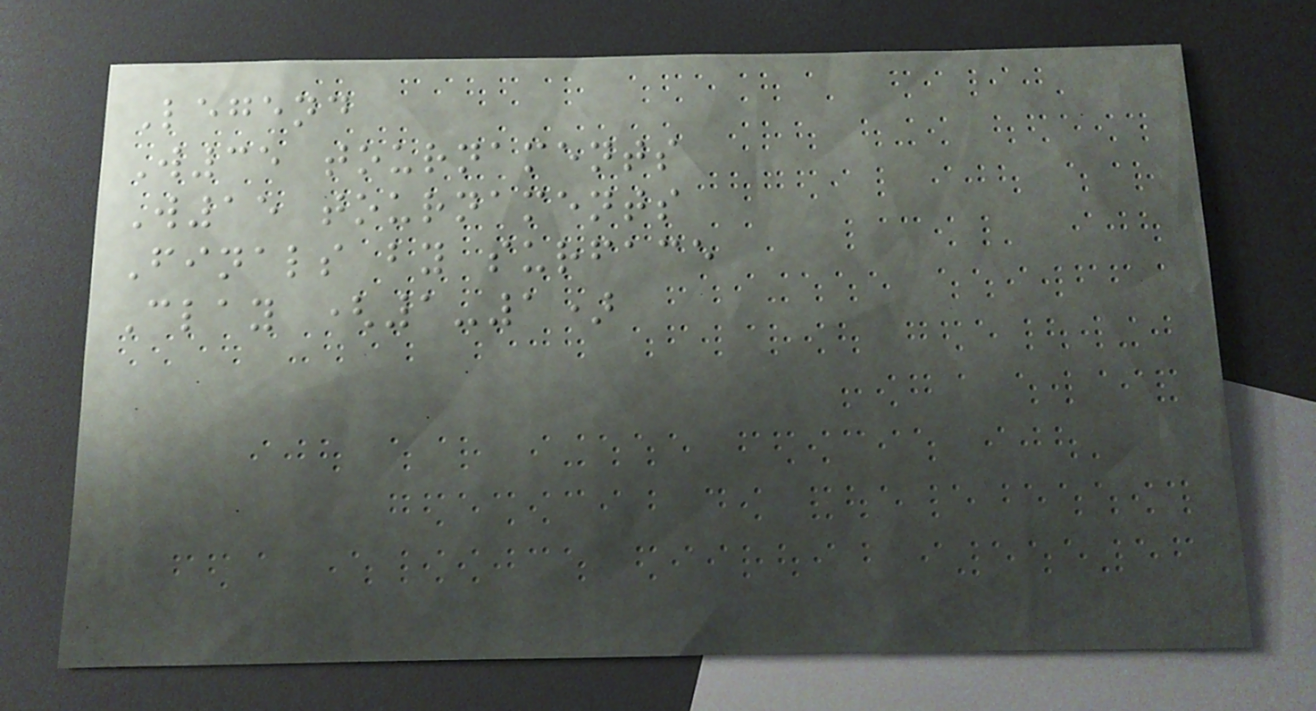Legend
W35 tournaments
W15 tournaments
Finals by surface
Clay (1-1)
